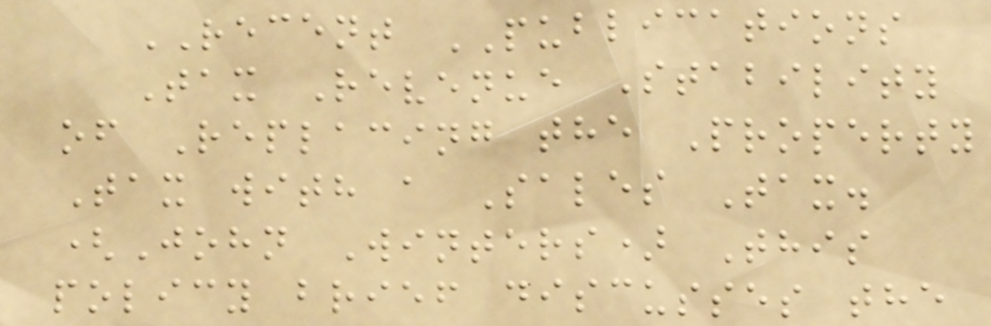RECENT PUBLICATIONS
Tax Revenue Stability
of Replacing the Property
Tax with a Sales Tax.
(John Winters) This
policy brief discusses the
